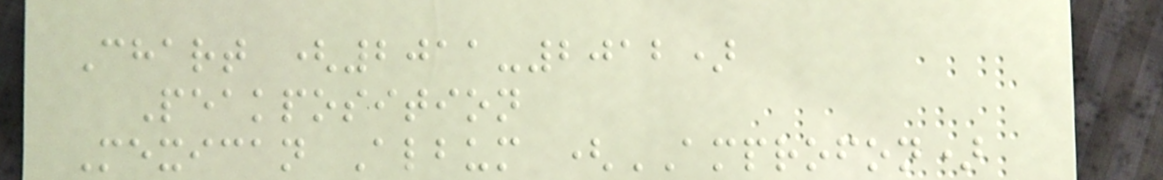Chart (2011-2012)
Peakposition
Mexican Album (AMPROFON)
